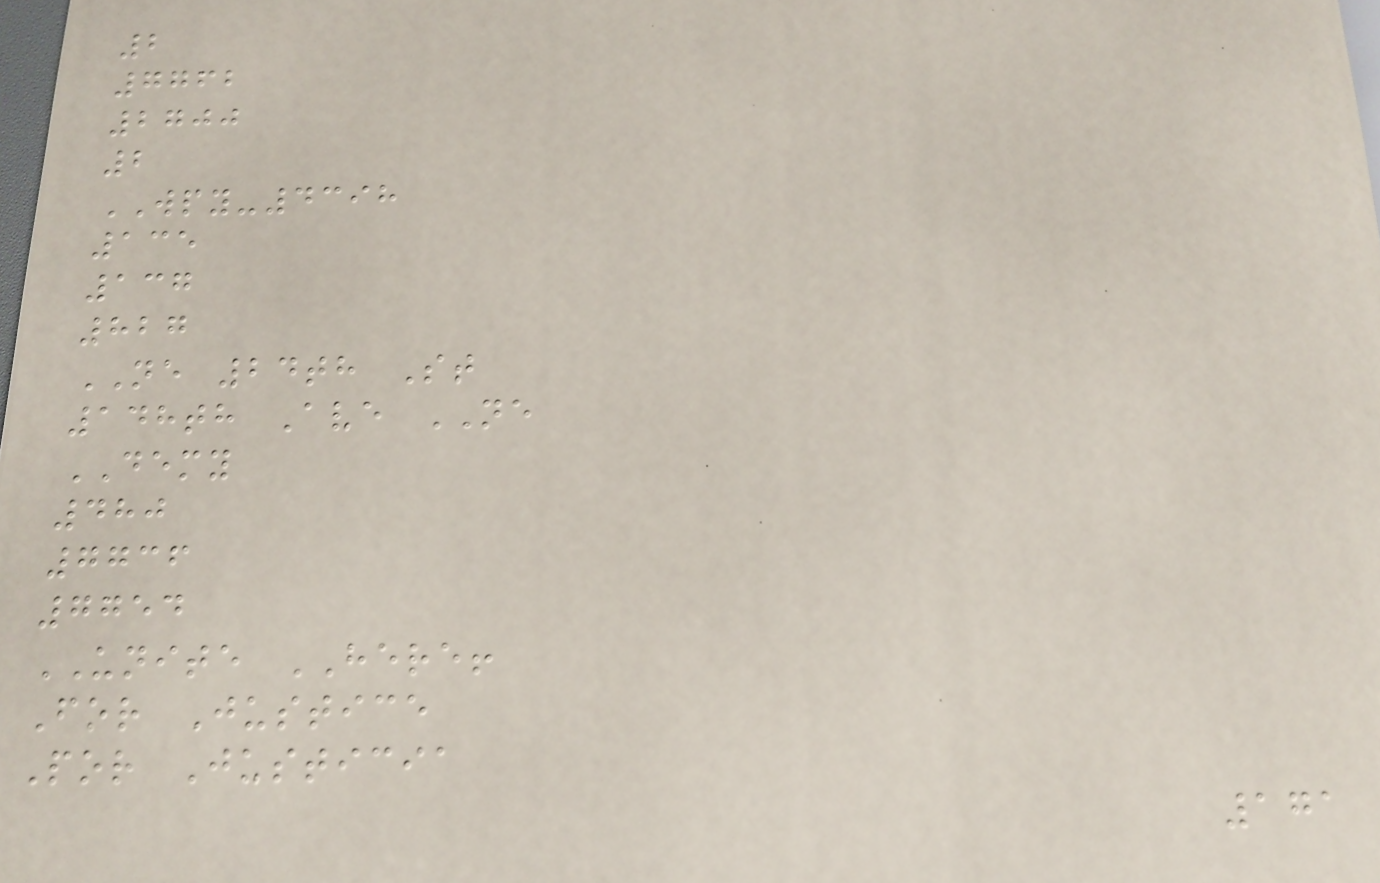2
7762
2700
2
WPY-4398
135
137
827
NE 24th St
148th Ave NE
DEMY
480
7736
7754
UNITE HERE!
For Justice
Por Justicia
171
